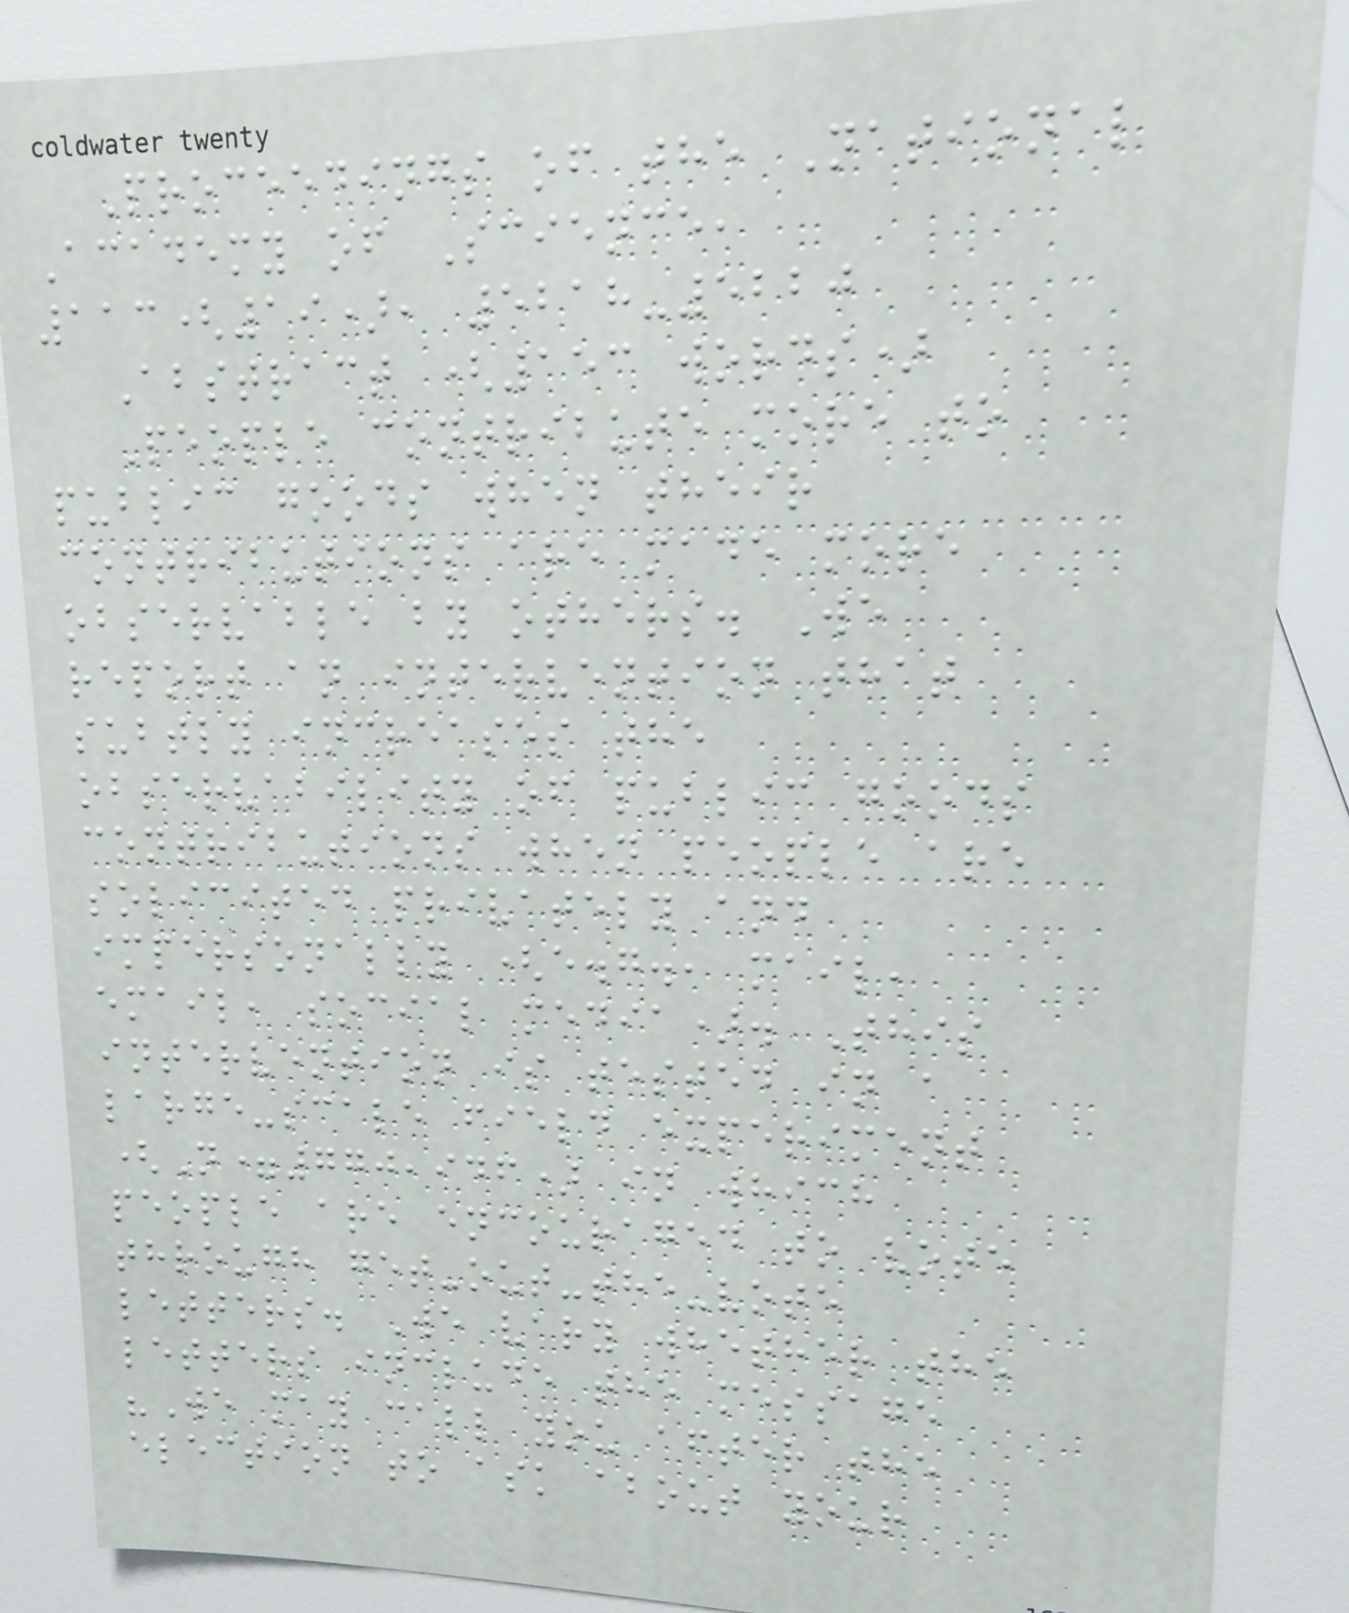Proceedings of the National
Academy of Science,
113(19), 5218-5220
Abstract (153 words)
People contribute more to
public goods when their
contributions are made more
observable by others. We
report an intervention that
subtly increases the
observability of public goods
contributions when people are
solicited privately and
impersonally (e.g., mail,
email, social media). This
intervention is tested in a
large-scale field experiment
(N=770,946) in which
people are encouraged to vote
through get-out-the-vote
letters. We vary whether the
letters include the message
"We may call you after the
election to ask about your
